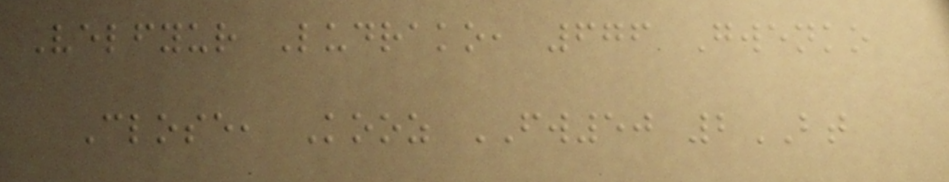Velfyur Ludrako, 676 Gwenko
Close, Kooz FW50 2BT
